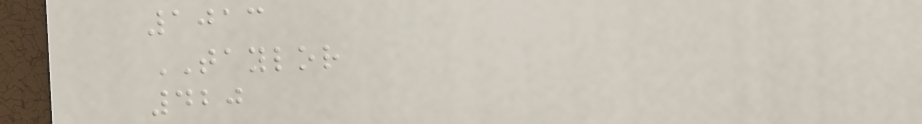1013
TAYLOR
420
